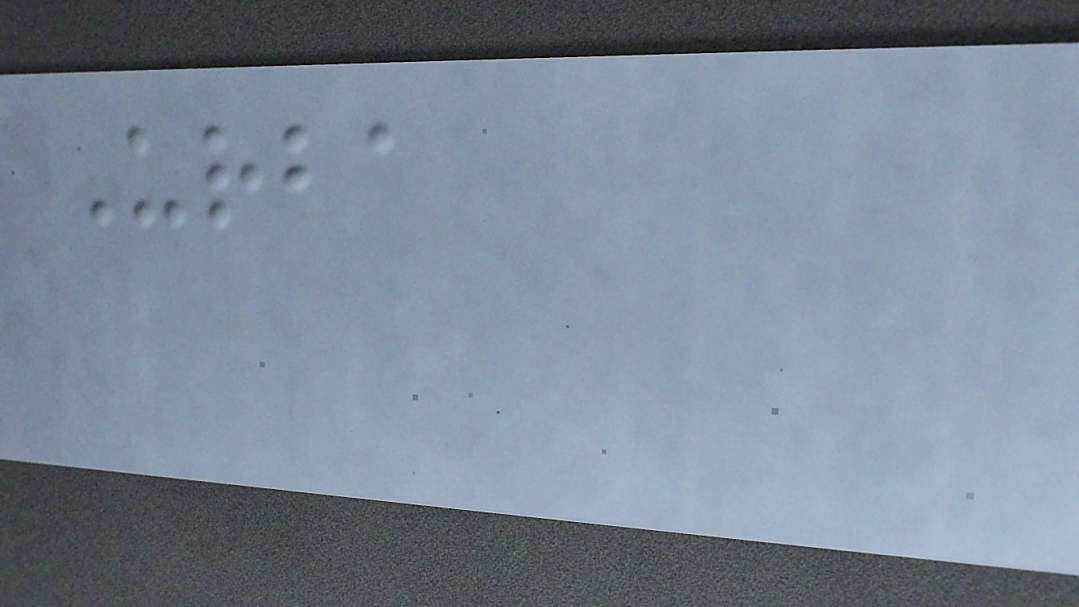Urba
